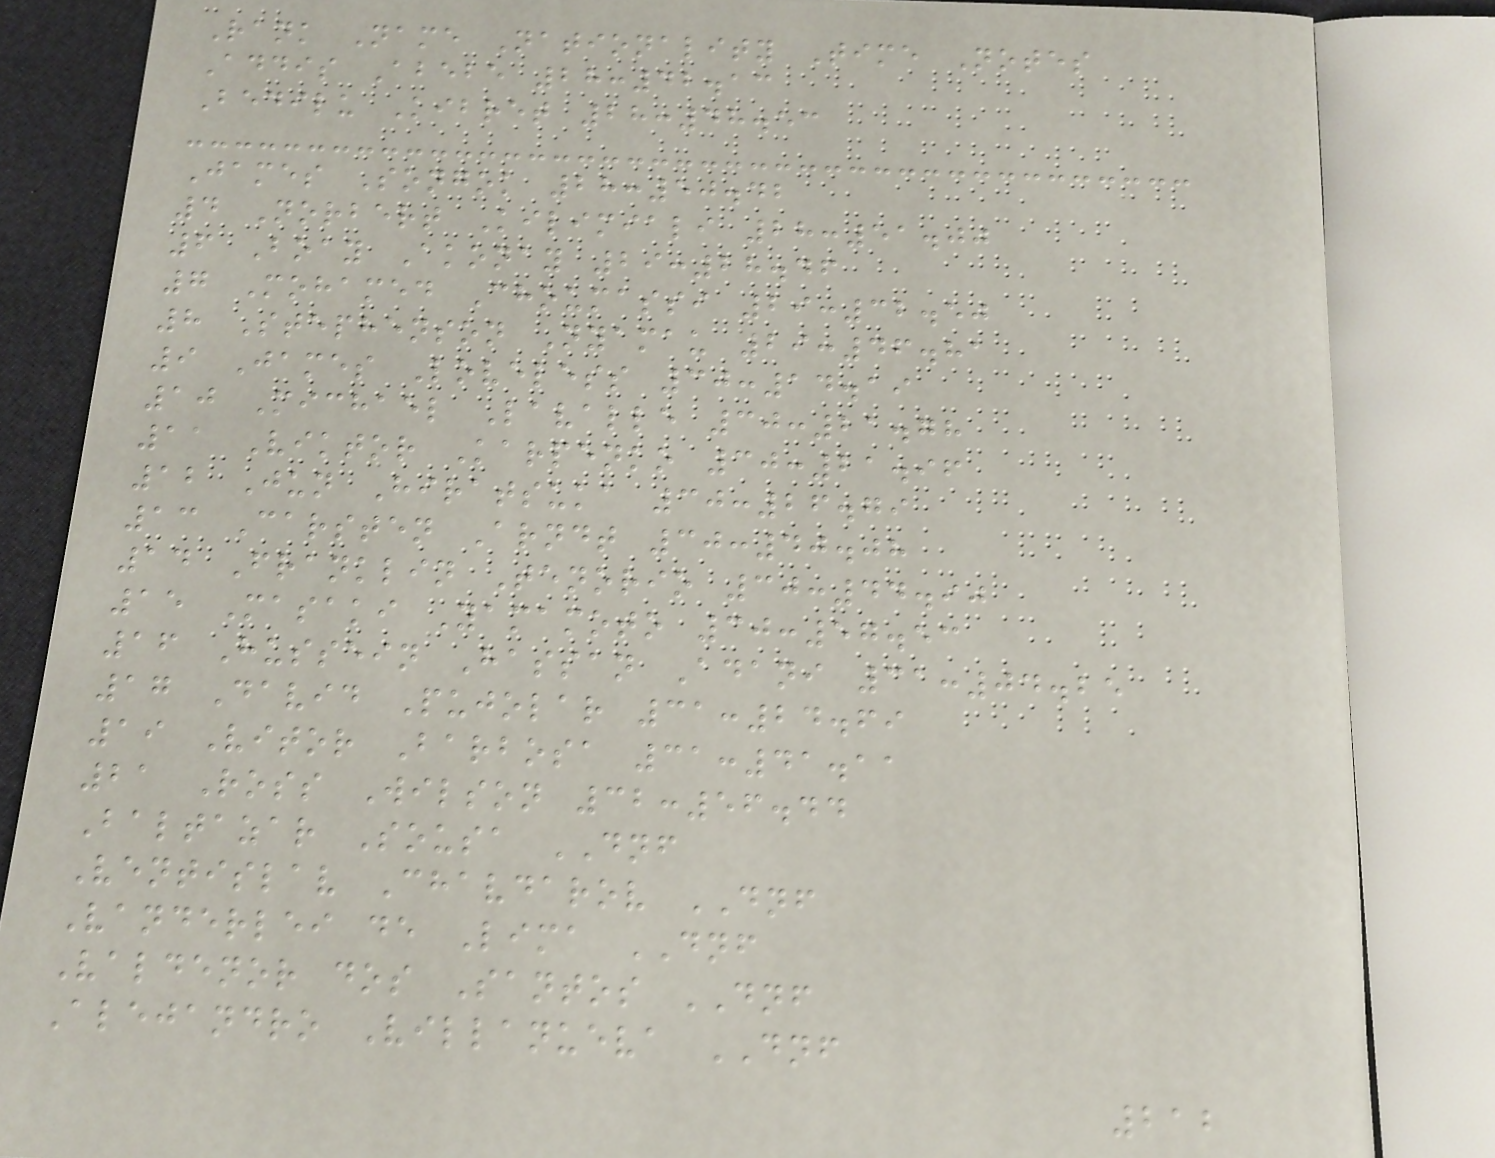Rank Name Nationality Time Notes
Addis Abebe 28:42.13
Bedilu Kibret 28:48.53
James Songok 28:50.42
4 Norbert Kilimiali 28:51.00
6 Boay Akonay 29:28.46
7 Mohamed Choumassi 29:32.50
8 Stephenson Nyamau 29:46.81
9 James Loveless 30:14.19
10 Michael Lavalle 30:21.78
11 Viktor Karpenko 30:21.96
12 Jun Hiratsuka 30:26.79
13 Carsten Arndt 30:40.08
14 Franklin Tenorio 30:44.90
15 Masaki Yamamoto 30:57.53
16 Hussein Hassan Adani 31:04.25
17 David Pujolar 31:24.69
19 Vitor Barbosa 31:41.11
21 Ross Wilson 32:56.44
Baltazar Sousa DNF
Ventislav Chavdarov DNF
Vanderlei de Lima DNF
Valdenor dos Santos DNF
Alejandro Villanueva DNF
212
